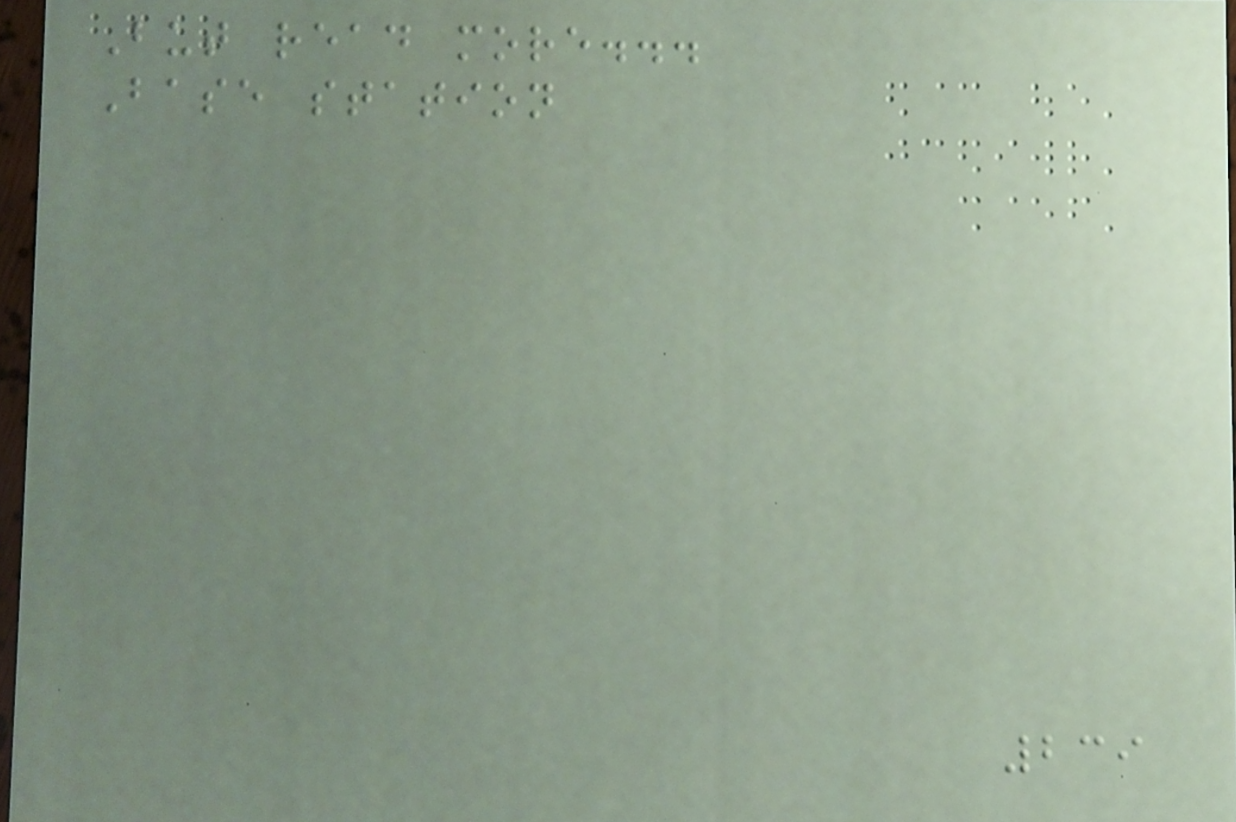But read more...
Base station
239
